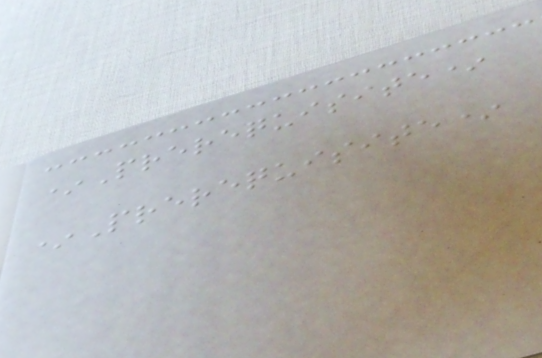*Prerequisite*
*Prerequisite*
